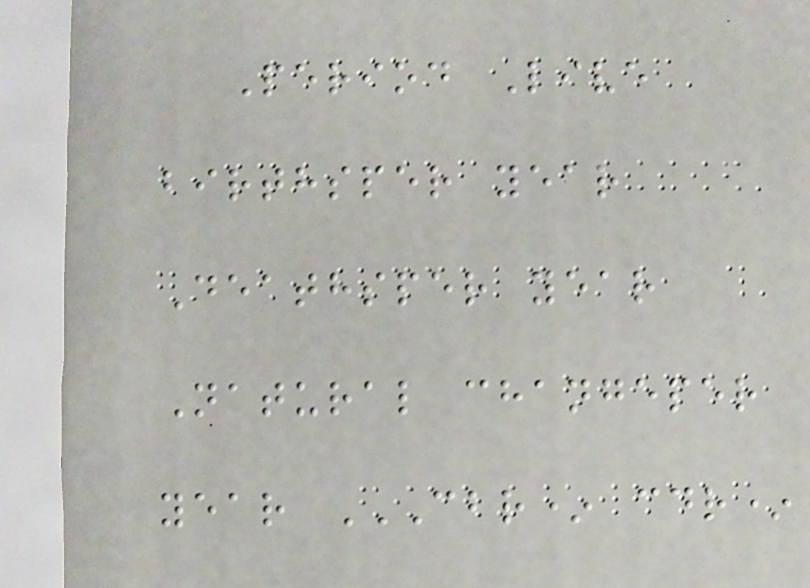Period Live
birthsper year
Deathsper year
Natural changeper
year CBR* CDR*
